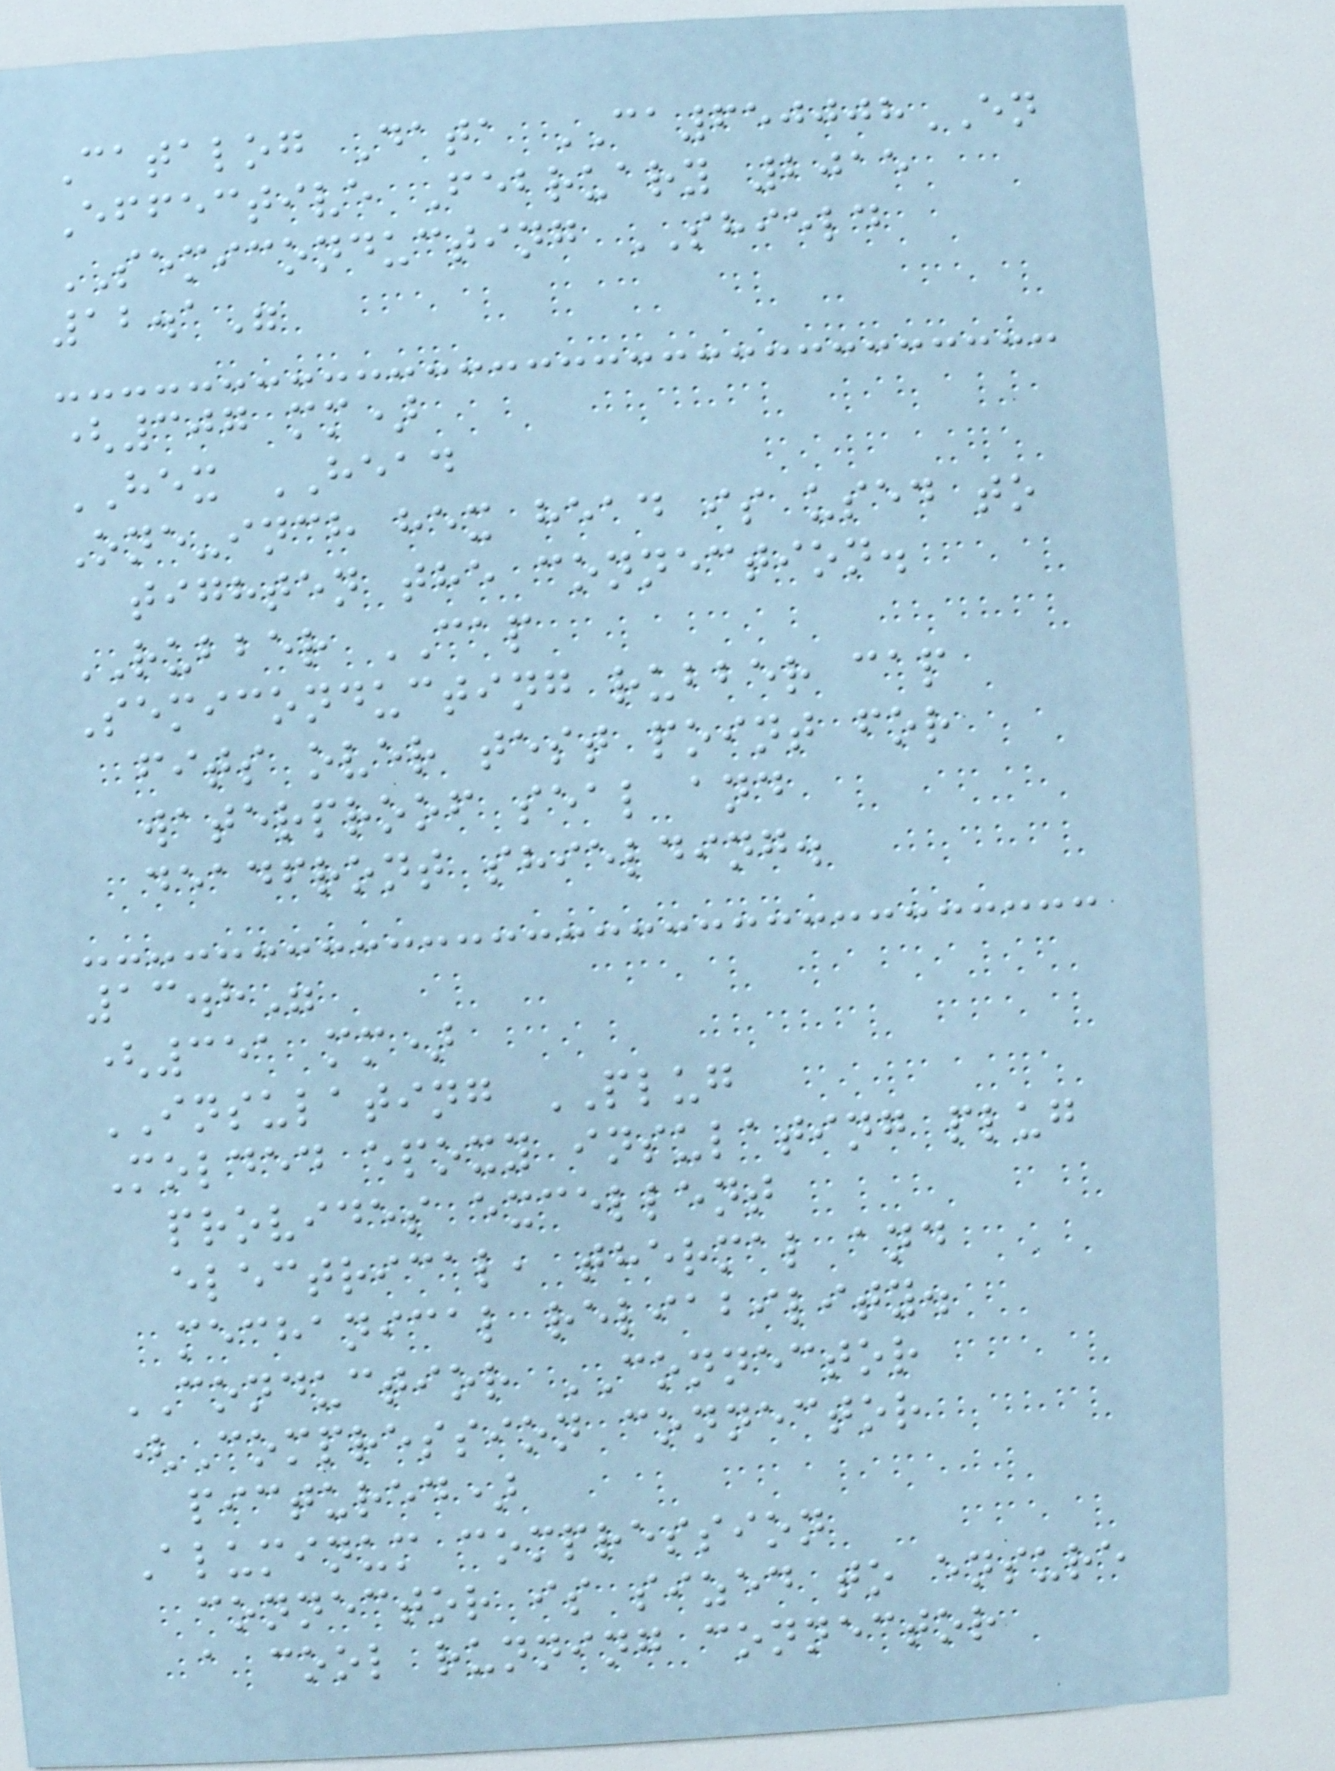Catalog Data CA650008EN
Effective February 2015
SEMICONDUCTING SHIELD
12.1"
(307 mm)
HEX HEAD
One-inch hex head is used to
tighten the connection.
RUBBER CAP
Semiconducting rubber cap
fits over test point for
waterproof seal and
deadfront shielding.
13.8"
(351 mm)
INSULATING PLUG
Molded epoxy insulating plug
provides excellent
electrical, thermal and
mechanical reliability.
CONDUCTIOR CONNECTOR
(Compression connector
pictured)
Aluminum compression
connector is sized to ensure
a cool running connector
